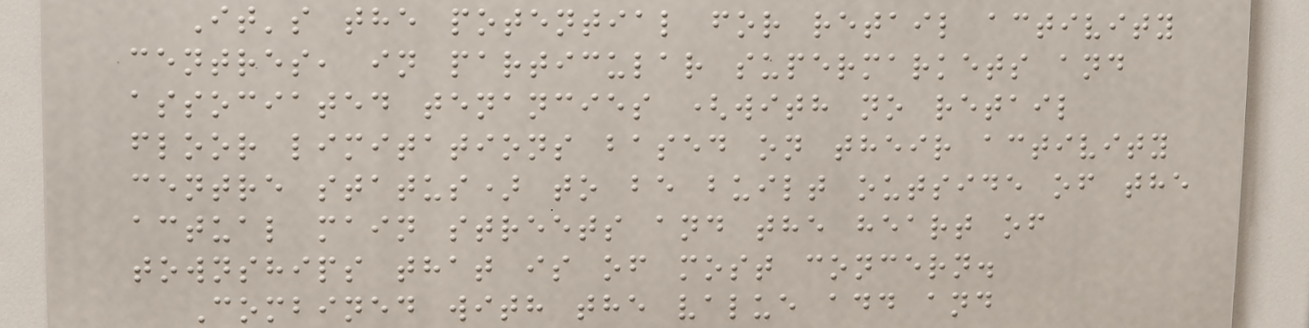It's the potential for retail activity
centres, in particular supermarkets and
associated tenancies (with no retail
floor limitations based on their activity
centre status) to be built outside of the
actual main streets and the heart of
townships that is of most concern.
Combined with the value add and
